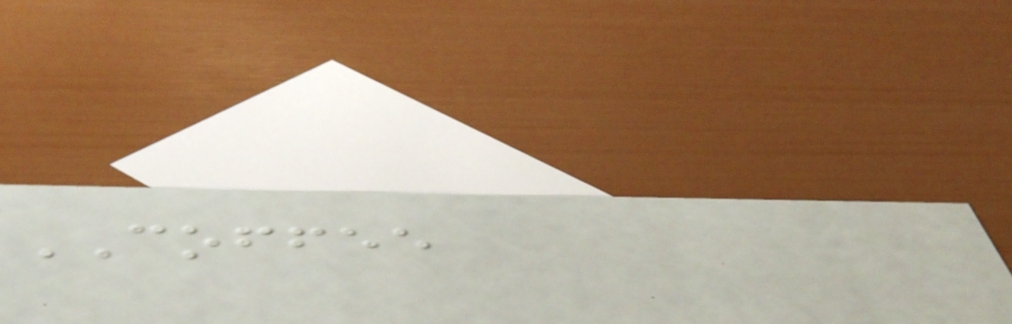COFFEE
